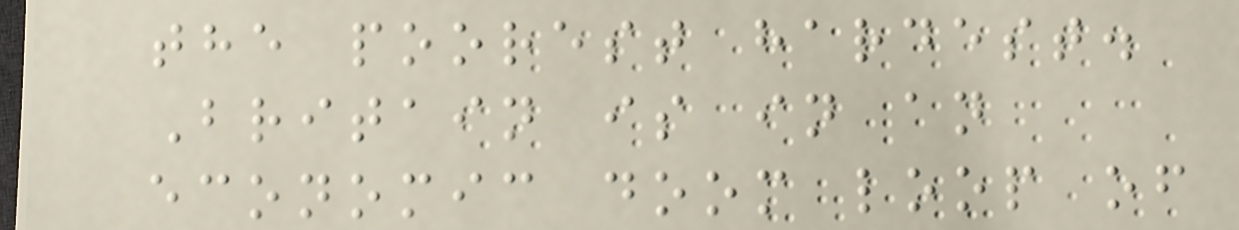the poorest hardest.
Britain is in an
economic doom loop of
